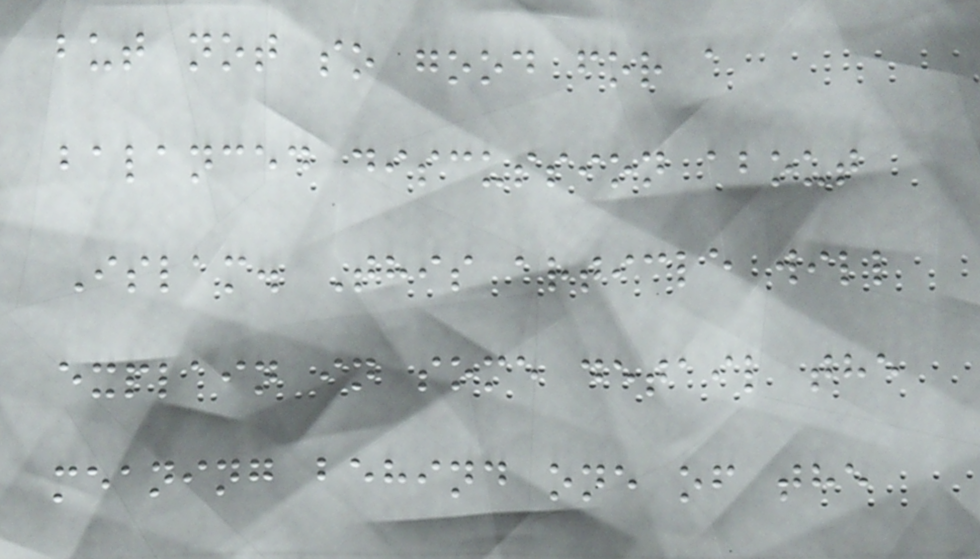but not so good for a
balanced discussion about
Islam. This article will
explain in some detail the
meaning behind one of the
